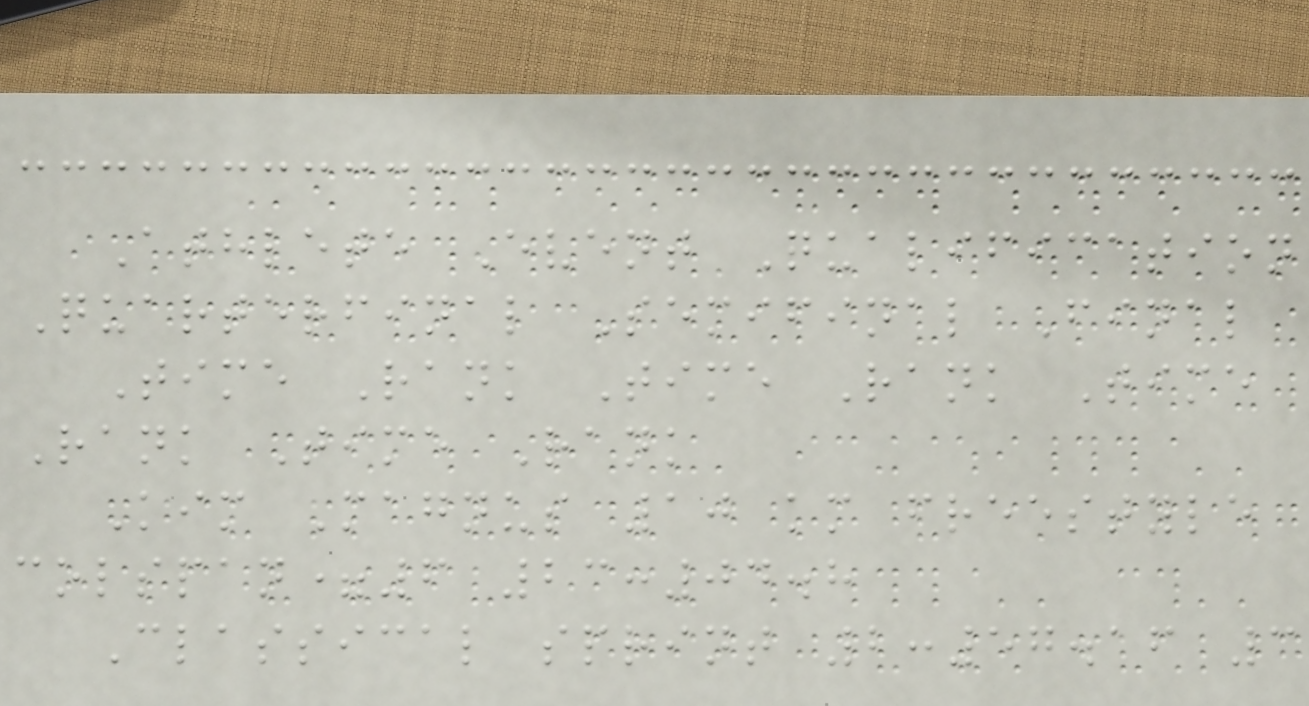Athlete Event Qualification
Quarterfinal Semifinal Final
Time Rank Time Rank Time
Rank Time Rank
Kim Magnus 10 km freestyle
colspan=6 23:04.8
Classical sprint 2:57.16 3
